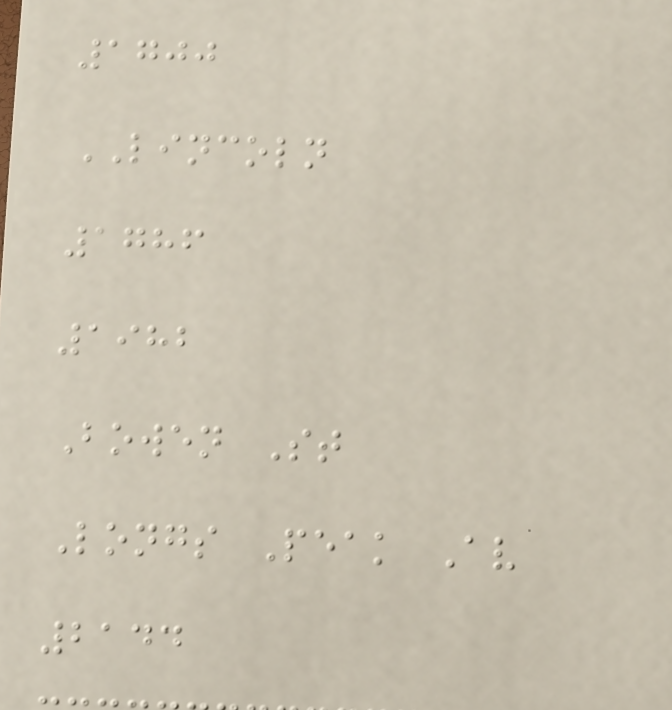1700
LINCOLN
1786
1982
Bowen St
Longs Peak Av
2144
